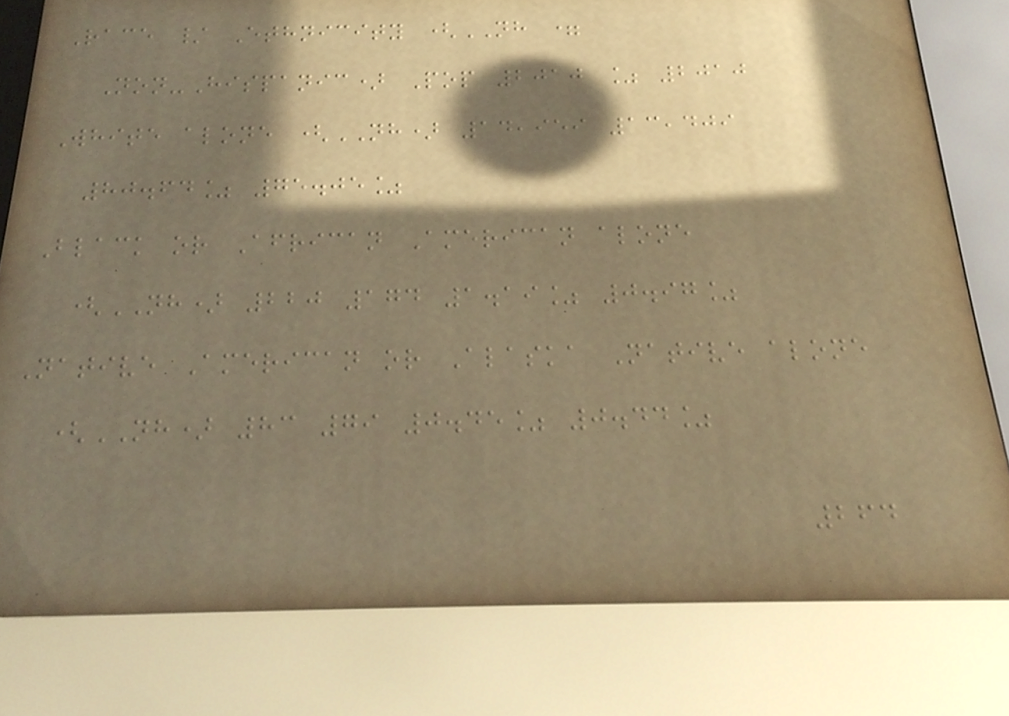Race / Ethnicity (NH =
Non-Hispanic) Pop 2010 % 2010
White alone (NH) 14,959 13,409
80.64% 75.05%
Black or African American alone
(NH) 220 174 1.19% 0.97%
Native American or Alaska Native alone
(NH) 83 79 0.45% 0.44%
264
